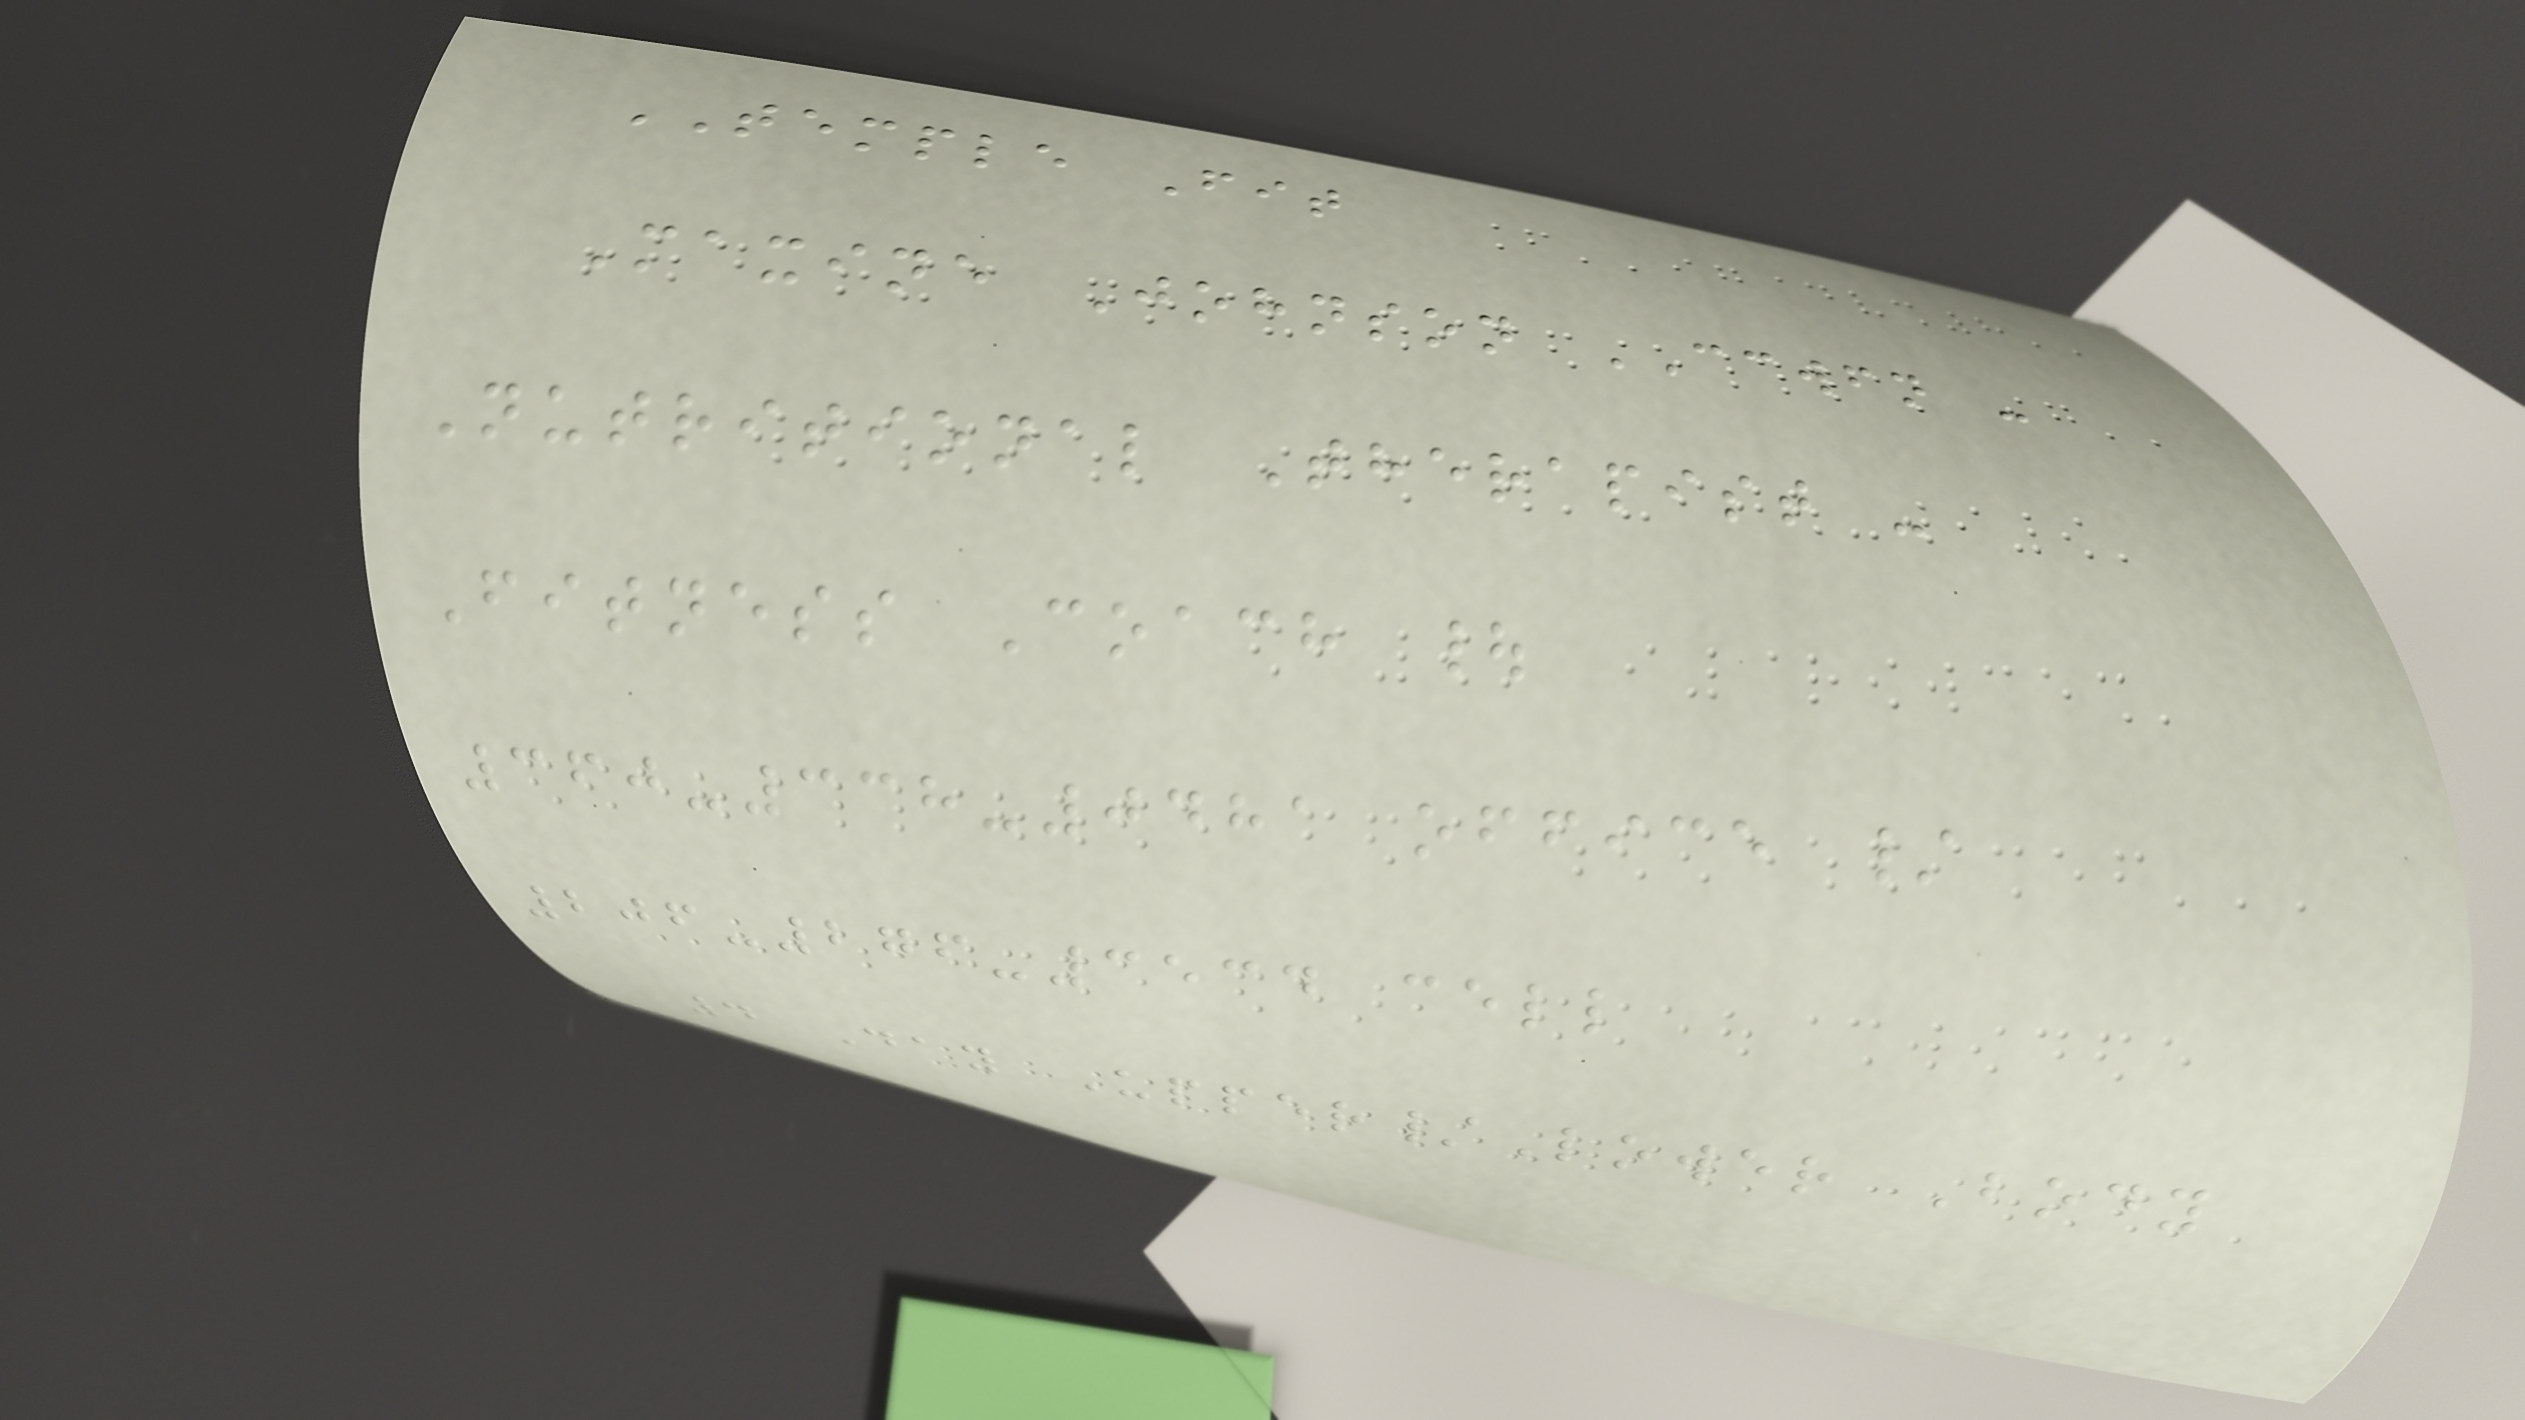TEMPLE Fit
Maxine Johnson CCWFN -
Nutritional Therapist -
Fitness Coach |
360-338-0481 office /
206-276-3534 cell
4 Day Upper/Lower Body
